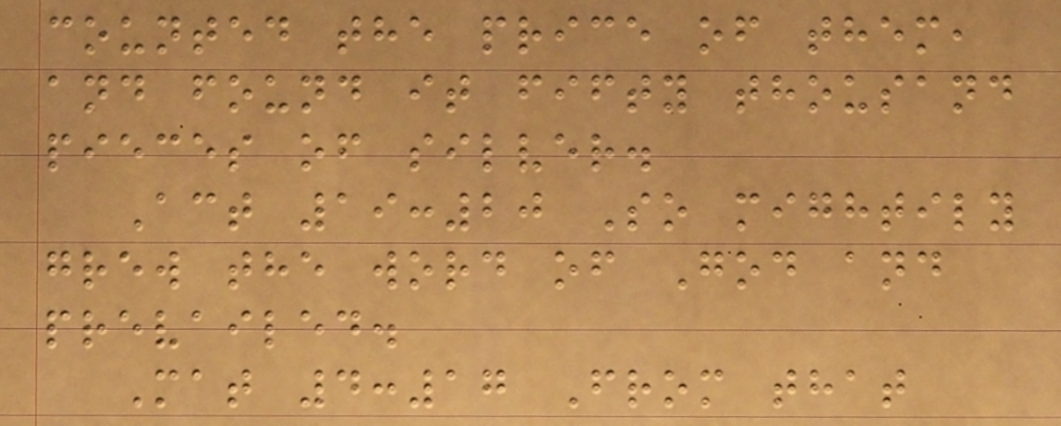counted the price of them,
and found it fifty thousand
pieces of silver.
Act 19:20 So mightily
grew the word of God and
prevailed.
Mat 4:17 From that
